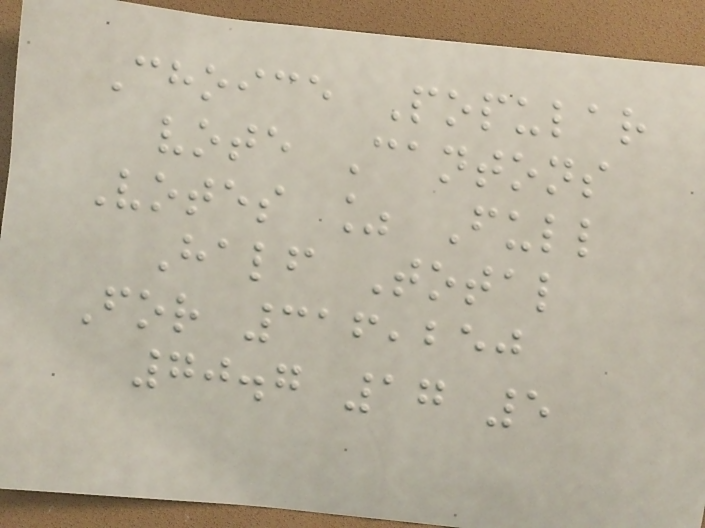Choice Popular
vote Cantons
Votes % Full
Half Total
For 316,250
70.7 17 5
